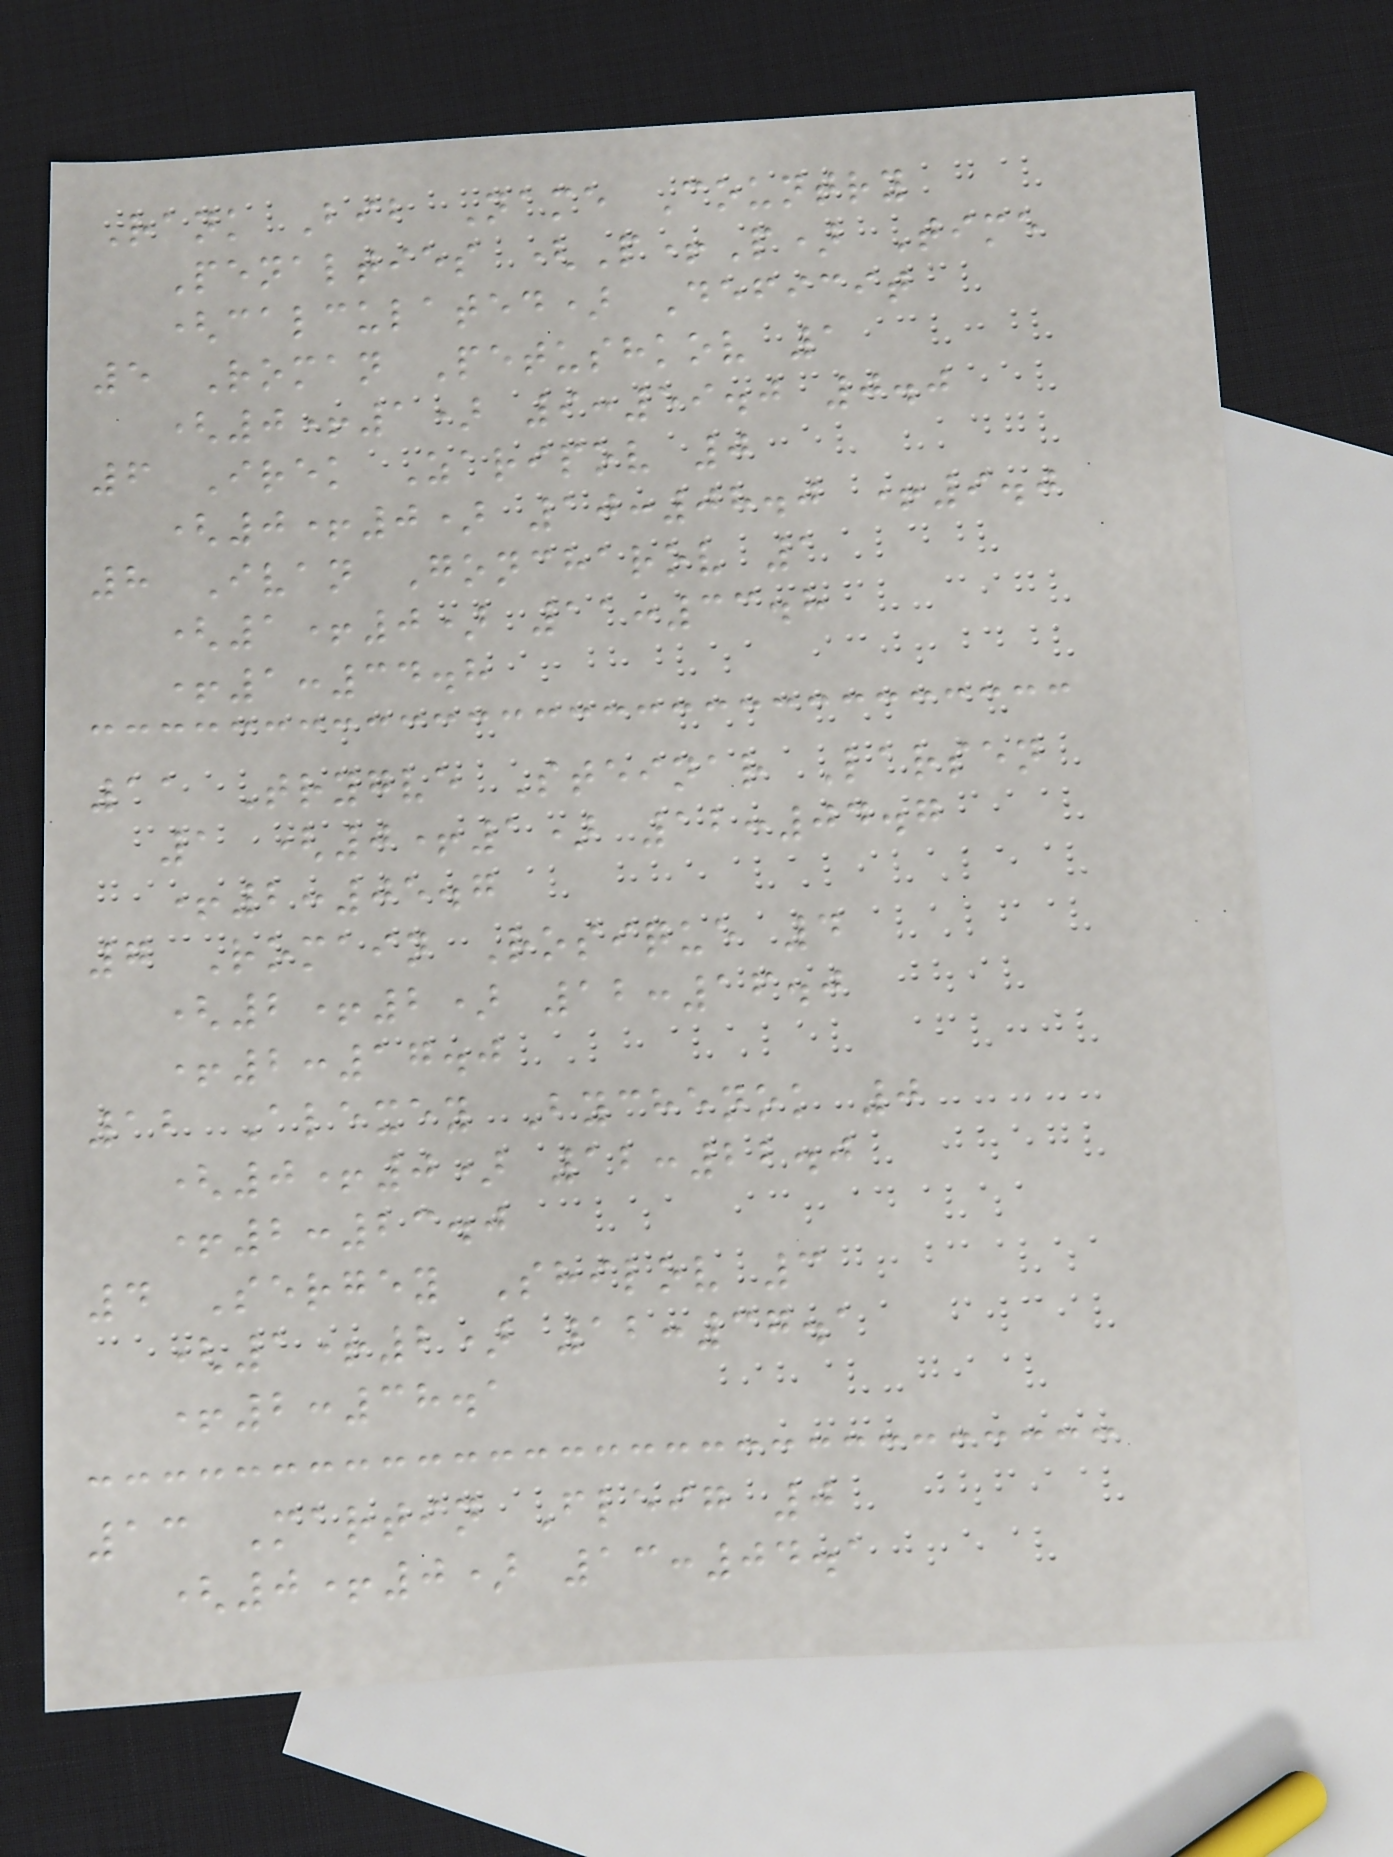Rank Bib Name Country
Penalties (P+P) Time
(calculated) Deficit
5 Roman Petushkov 1
(0+1) 9:59.0 0.0
6 Irek Zaripov 0
(0+0) 10:08.0 +9.0
8 Ivan Goncharov 1
(1+0) 11:33.8
+1:34.8
11 Trygve Steinar Larsen
1 (0+1) 12:04.7
+2:05.7
7 Romain Rosique 4
(2+2) 12:16.0
+2:17.0
12 Alexey Bychenok 0
(0+0) 12:22.0
+2:23.0
4 Sergey Shilov 3
(1+2) 12:37.1
+2:38.1
13 Martin Fleig 0
(0+0) 13:04.1
